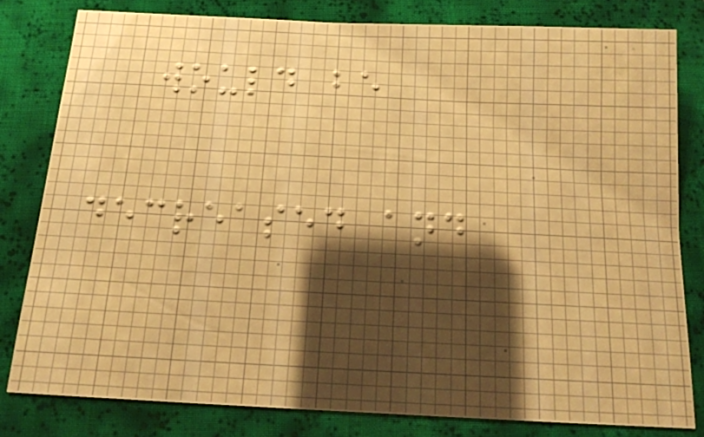would be
decreased and
